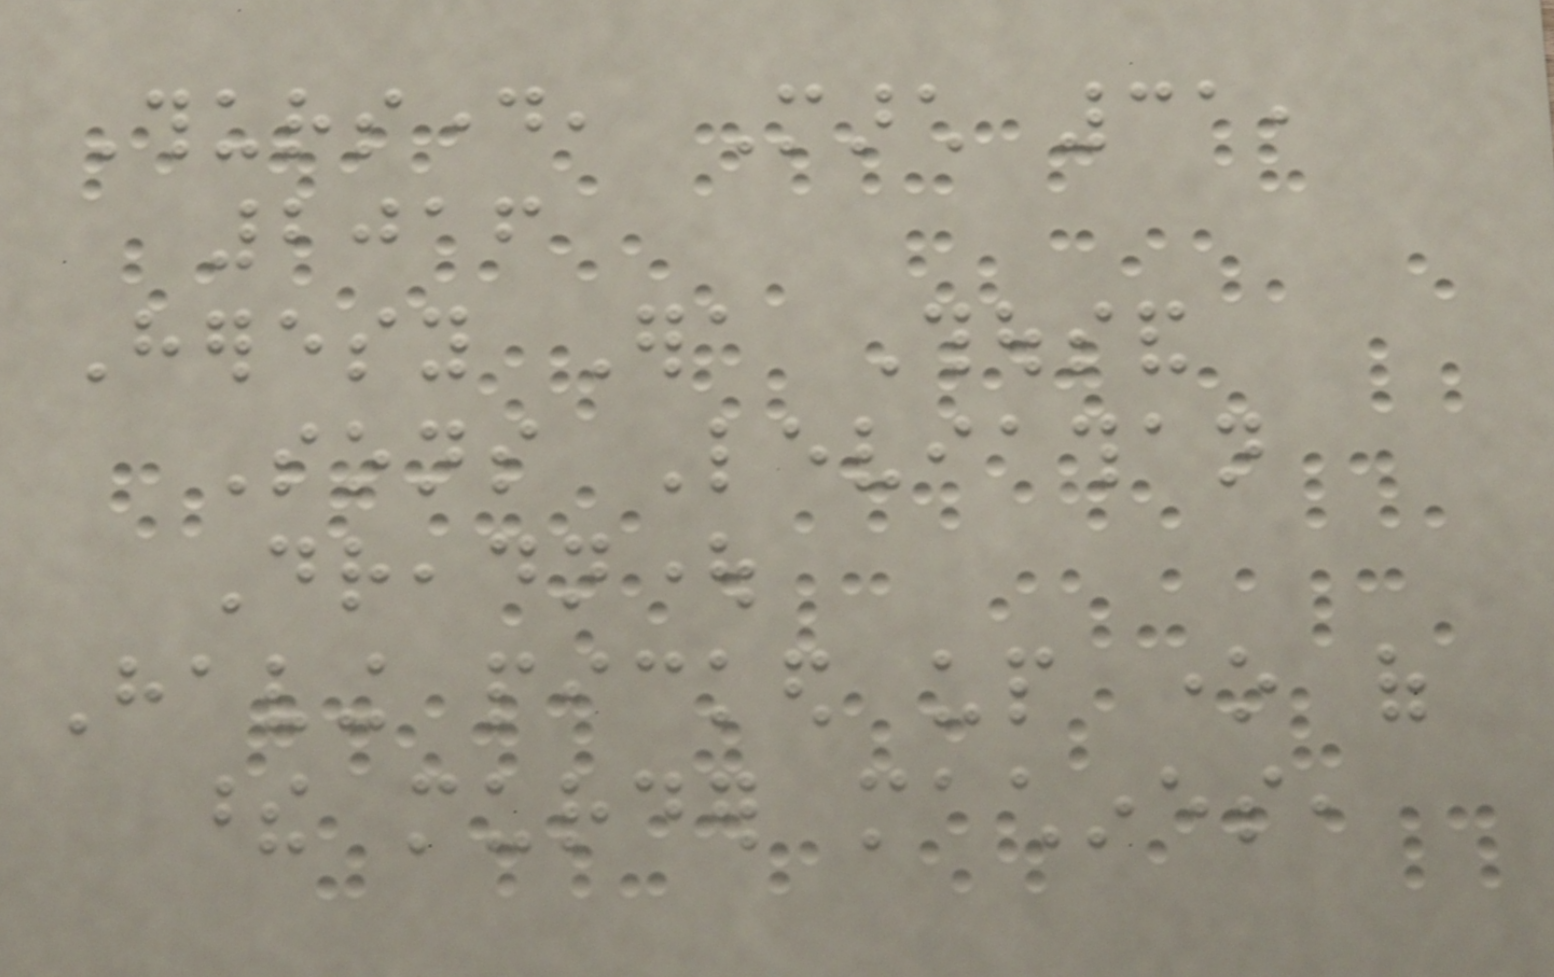Thursday, March 31,
2016
Heresy Era Thousand
Sons Leviathan
Dreadnought
Having picked up one of
these murder machines,
